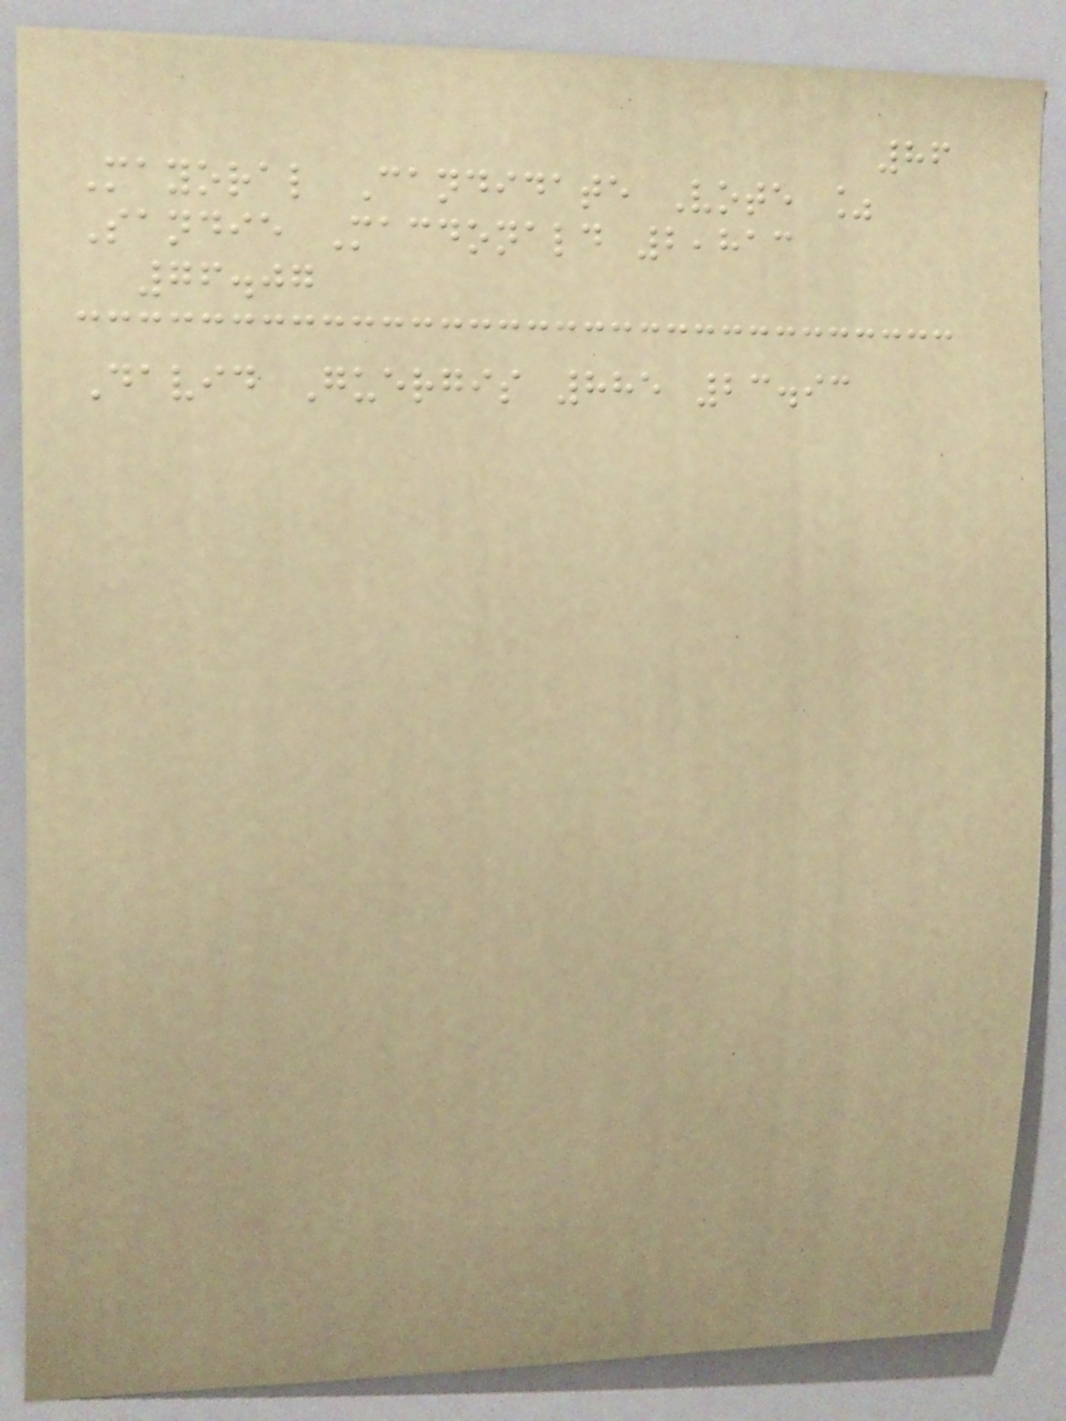86
Mayoral Candidate Vote %
Sandie Macdonald 2,813
76.07
David Guergis 885 23.93
